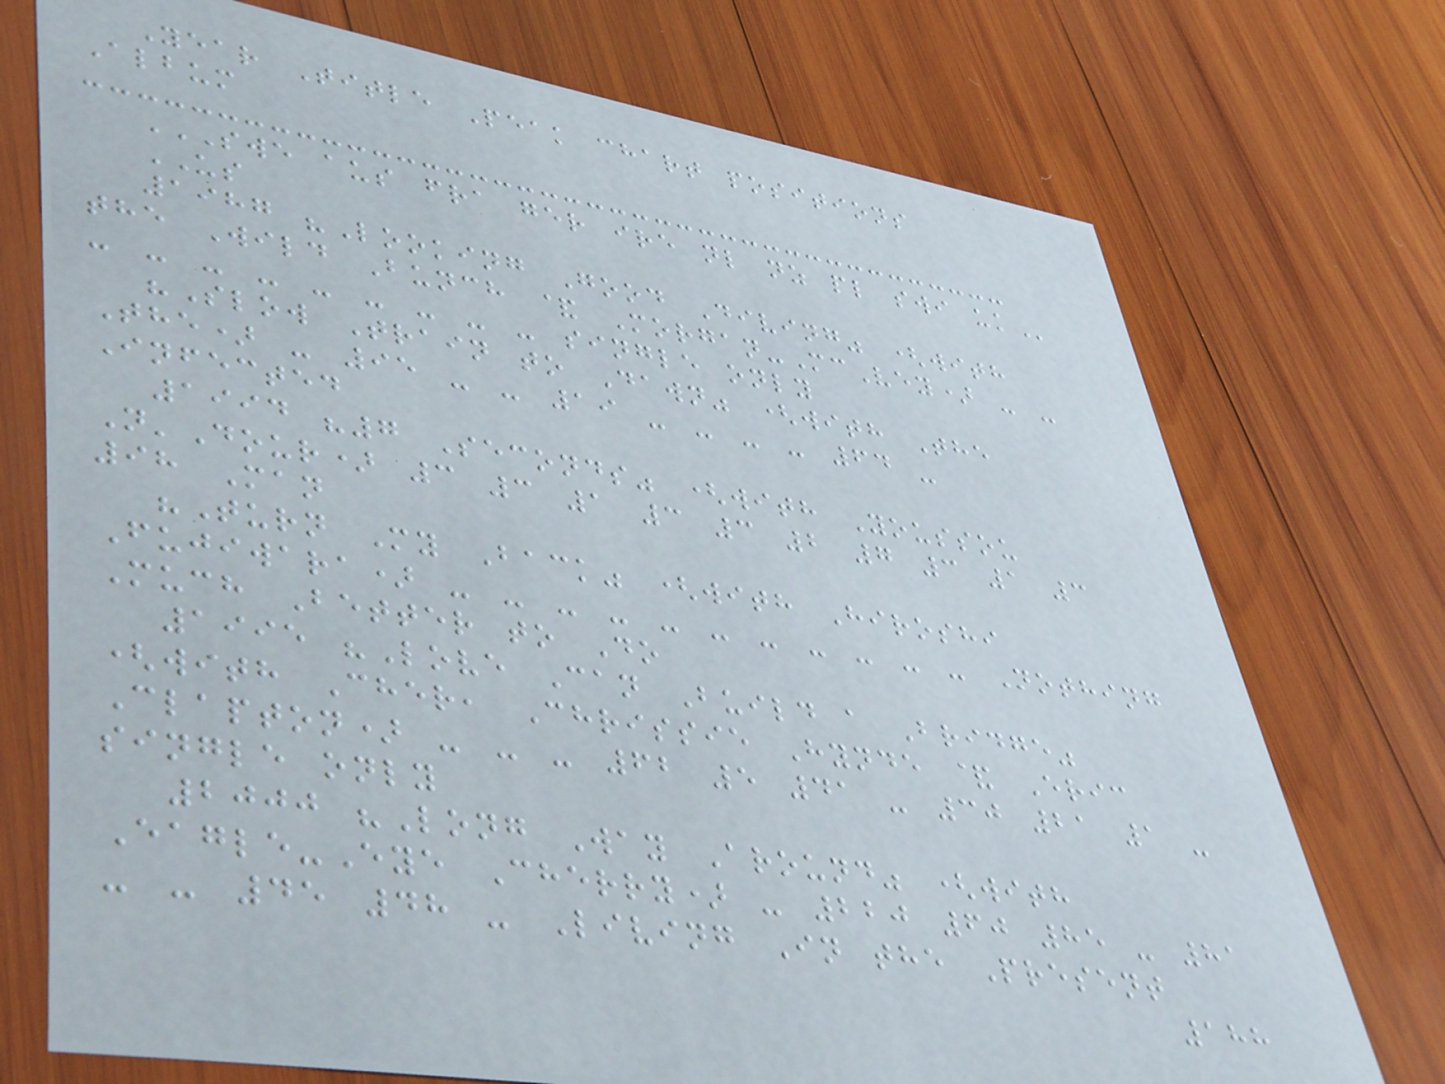Year Title Peak chart positions
Album
SWE AUS FRA GER IRE NL NZ PL SWI UK
US
1987 "Looking Good Diving" (with
the Wild Bunch & Morgan-McVey) - -
- - - - - - - - - single only
"Slow Train to Dawn" (with The
The) - 95 - - 19 - - - - 64 -
Infected
1994 "7 Seconds" (with Youssou
N'Dour) 3 3 1 3 3 2 7 3 1 3
98 Man
"Turn My Back" (with Hiroshi
Fujiwara) - - - - - - - - - - - Nothing
Much Better to Do
1995 "Love Can Build a Bridge"
(with Cher, Chrissie Hynde & Eric
Clapton) - - - 62 5 41 - 30 21 1 -
single only
2000 "Long Way Around" (with
Eagle-Eye Cherry) - 220 60 85 - 81
- - 45 48 - Living In the Present
188
